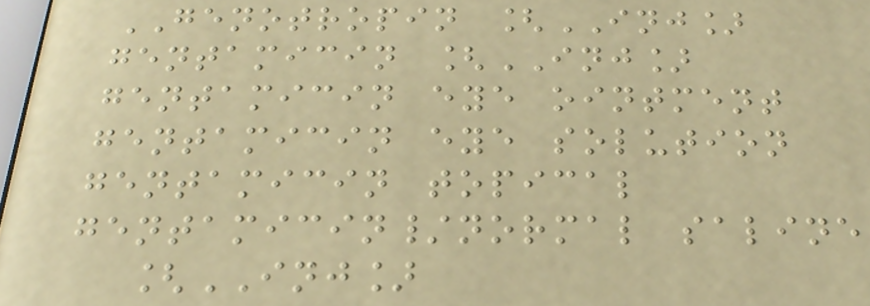GENOTROPIN [INJ]
gentamicin [INJ]
gentamicin eye ointment
gentamicin eye solution
gentamicin topical
gentamicin/normal saline
[INJ]
